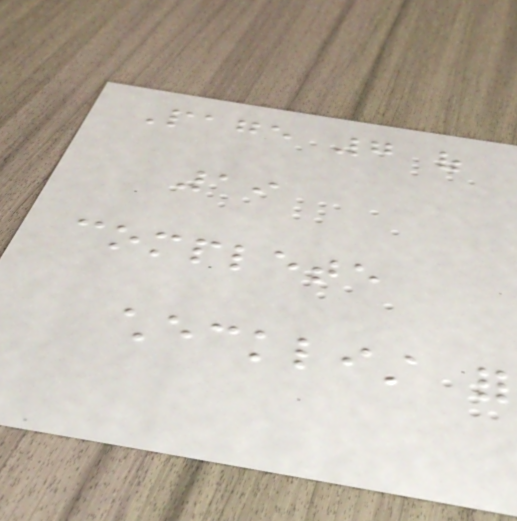Page 7 of
19
complete
checklist for
